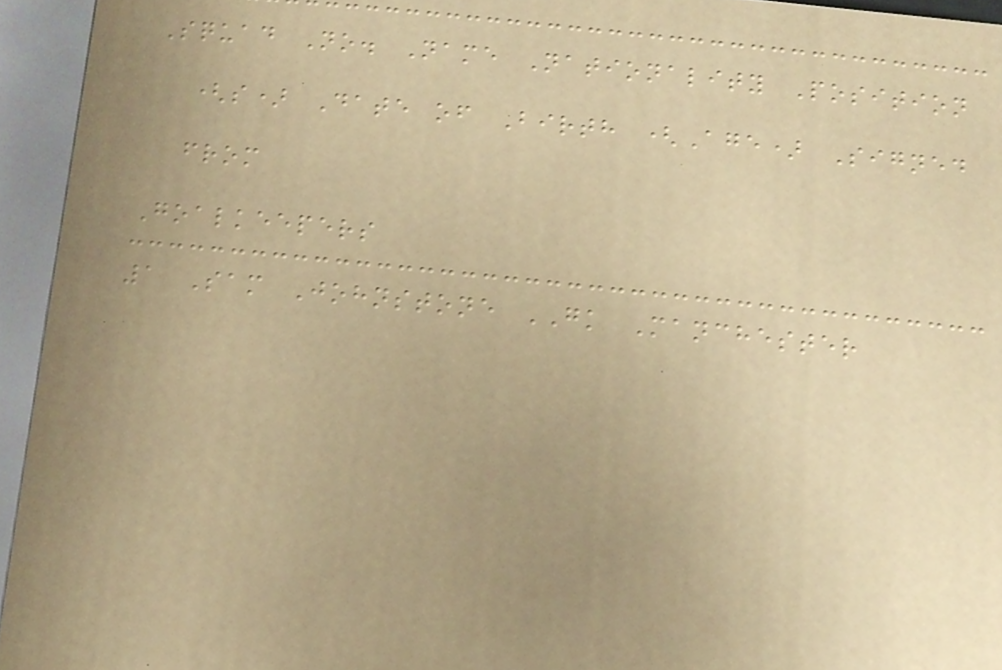Squad No. Name Nationality Position
(s) Date of Birth (Age) Signed
from
Goalkeepers
1 Sam Johnstone GK Manchester
